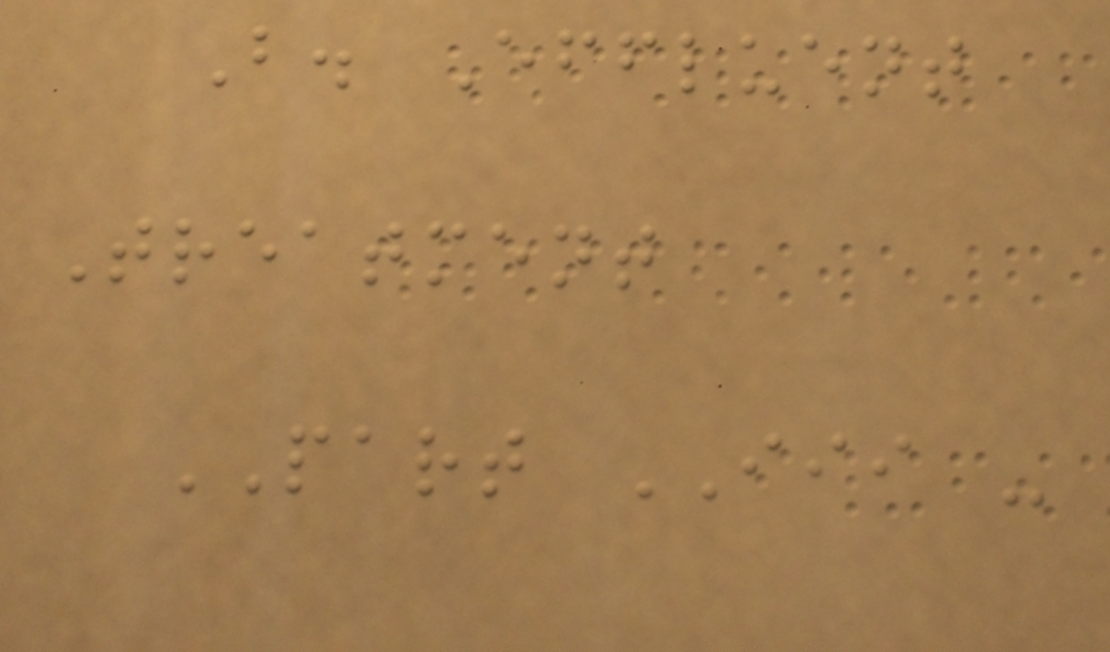B. Effluent
Treatment
PART III -
